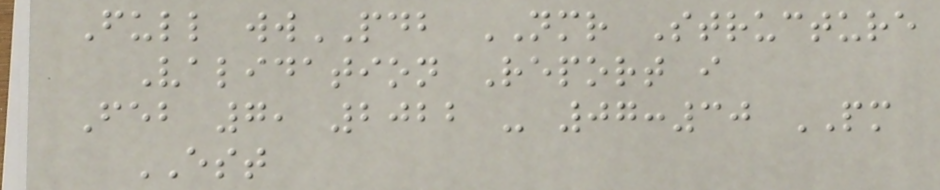Full wwPDB NMR Structure
Validation Report i
Feb 7, 2022 - 07:30 PM
EST
